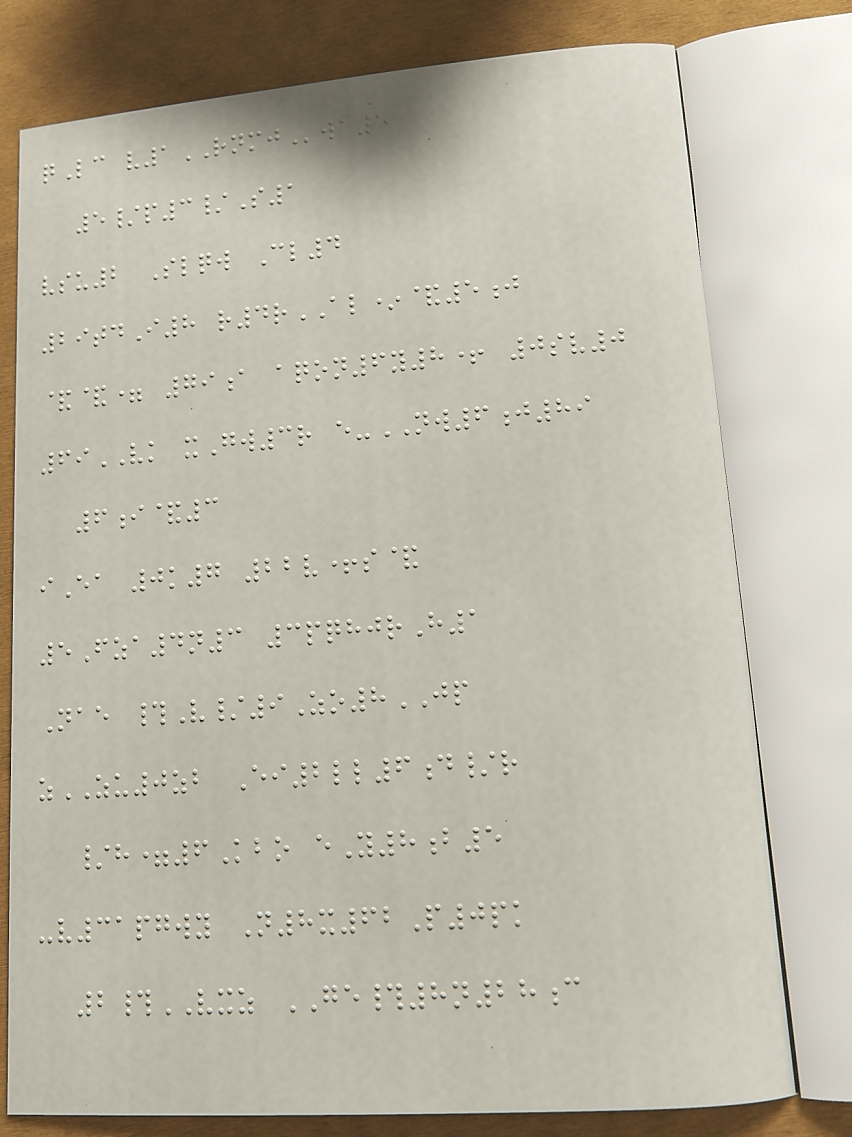qLc v1RNMJwa5
5/p3/S1
vsu2 Slqw Cl4
29tdI8 r4rAL*&5j
&&= 79a aqon6y8+ 0sv0
69VK xGw3r e-NW6j89
6i&3
iEa 0k7 22v+s&
5Fza4n3 3pqhjrH1
Nae #V/9Zo8JP
zZU0zb Ei2ll6d/r
/h=6Kbo eY8b5
-v31pgwy N8x62P0pk
2#VXZ GE#8n28c
